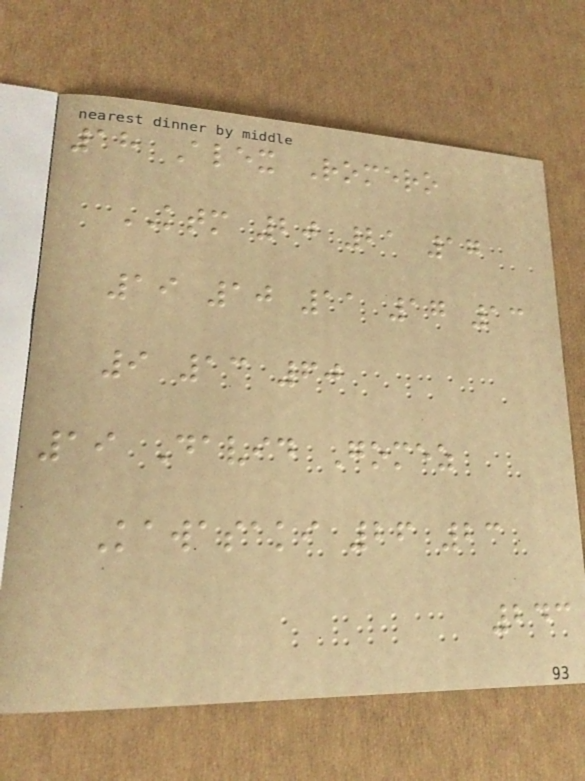18 Alex Romero
KTM 20 21 17
19 10 11 17 13
9 13 60
19 David Gomez
Kawasaki 26 23
243
